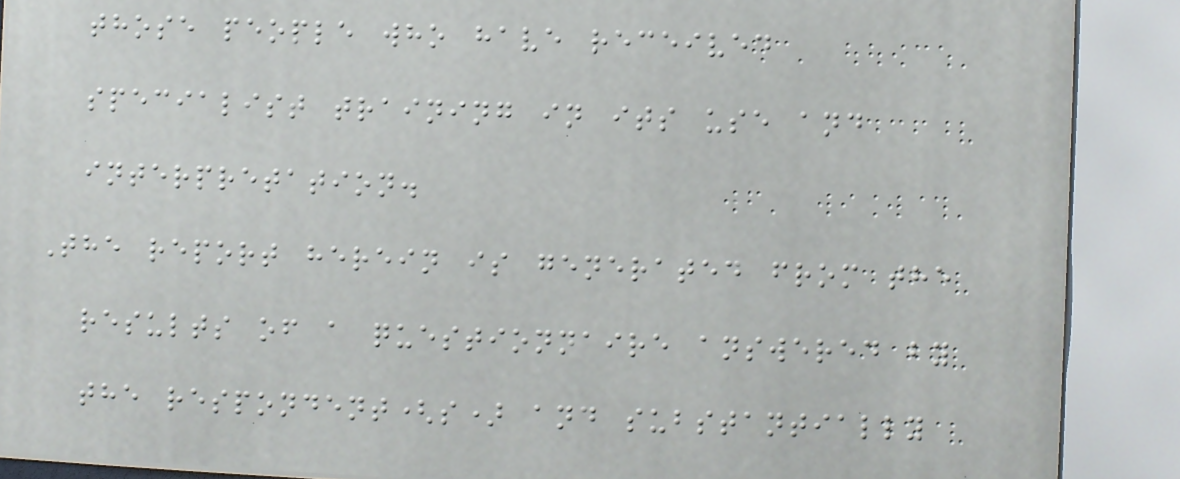those people who have received
specialist training in its use and
interpretation.
The report herein is generated from the
results of a questionnaire answered by
the respondent(s) and substantially
